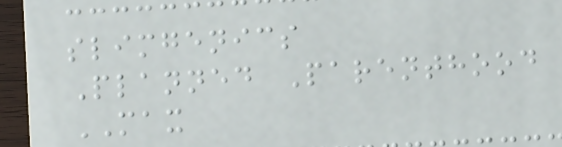slimgenics
Planned Parenthood
MAX
